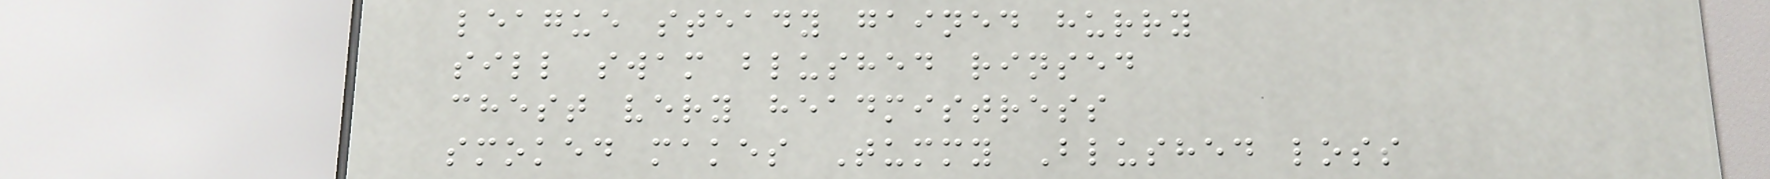league steady gained hurry
sill swam blushed rinsed
chest very headmistress
smoked makes Tummy Blushed loss
